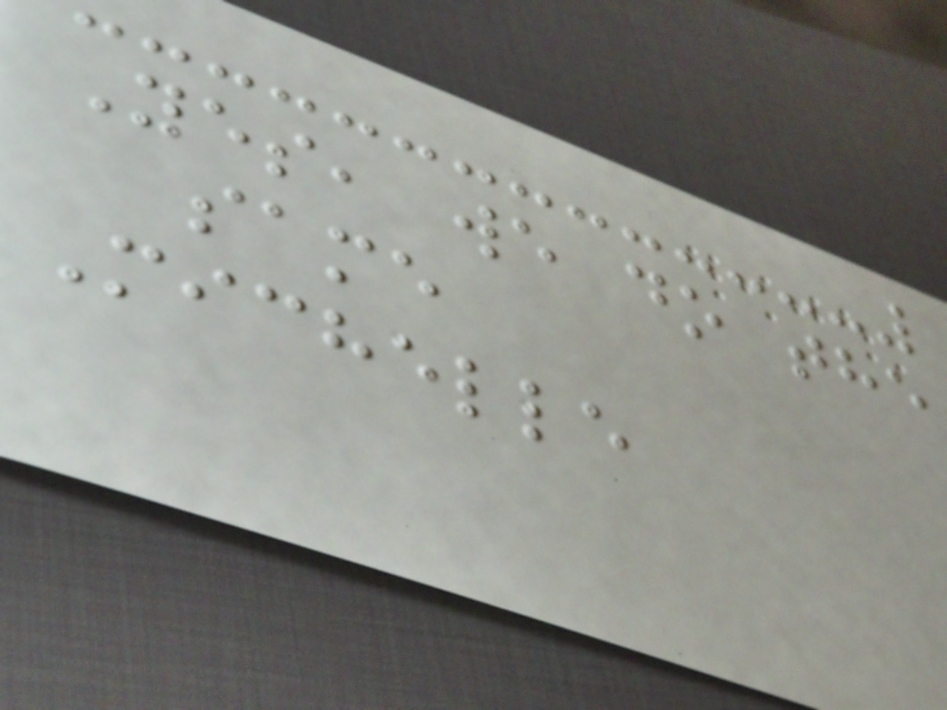Yes, we do the
same
Michelle
